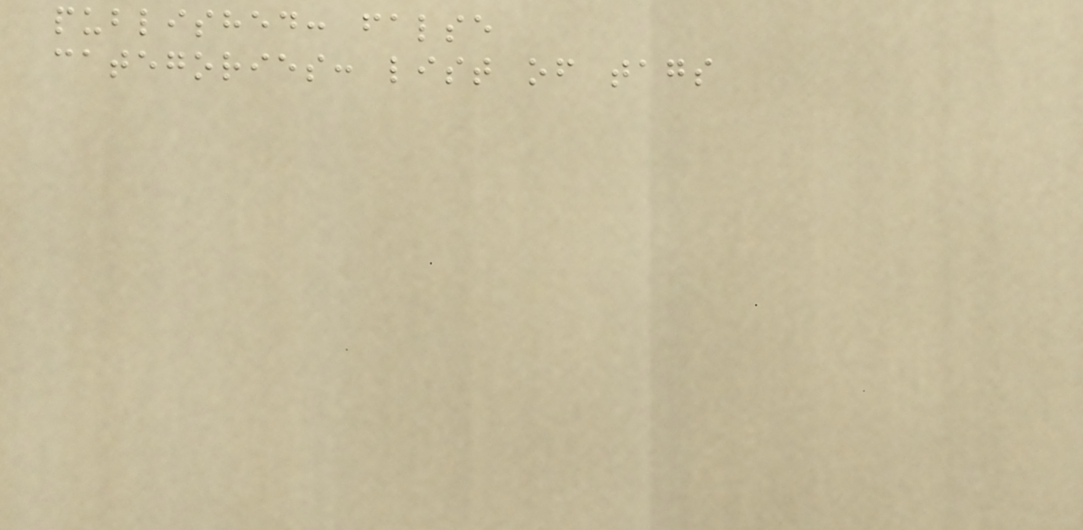published: false
categories: list of tags
